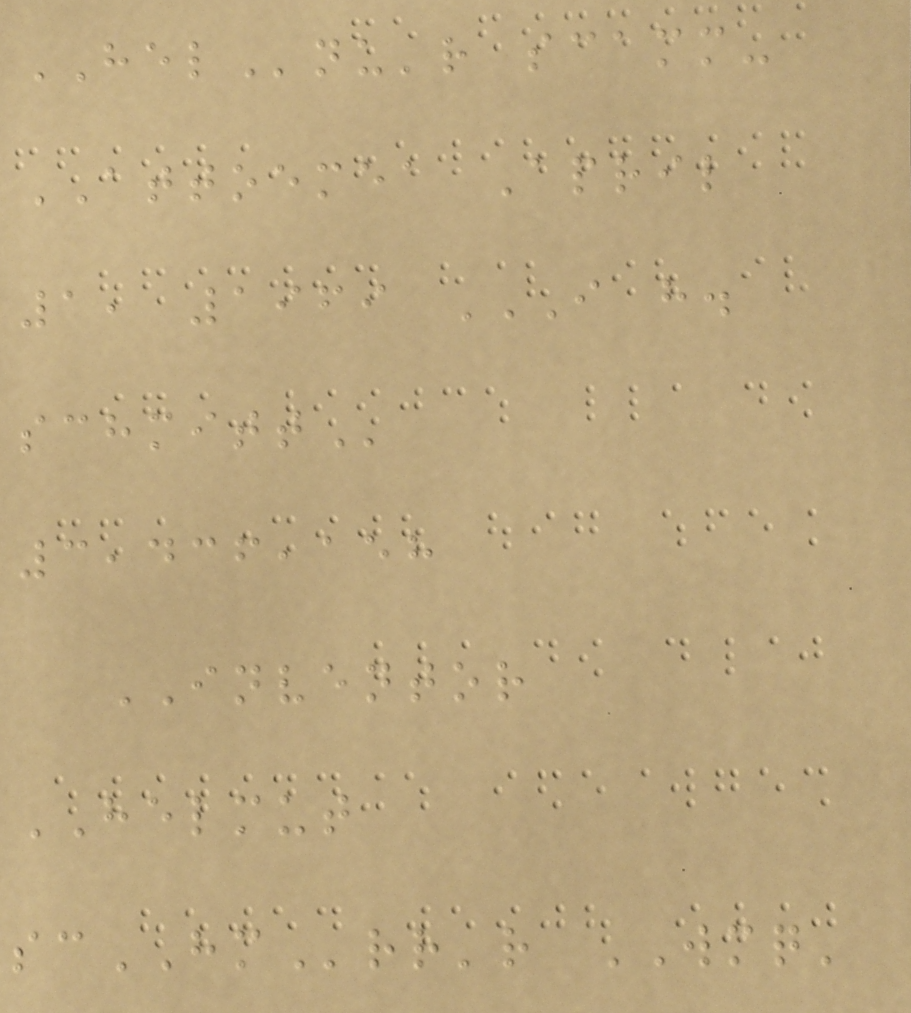HELnu'r scamm-
ATTOEMEA April
1, 1969 I H.
SCHMITT
3,436,158
INVENTOR
HELMUT
scHMrr'r WMQ'
